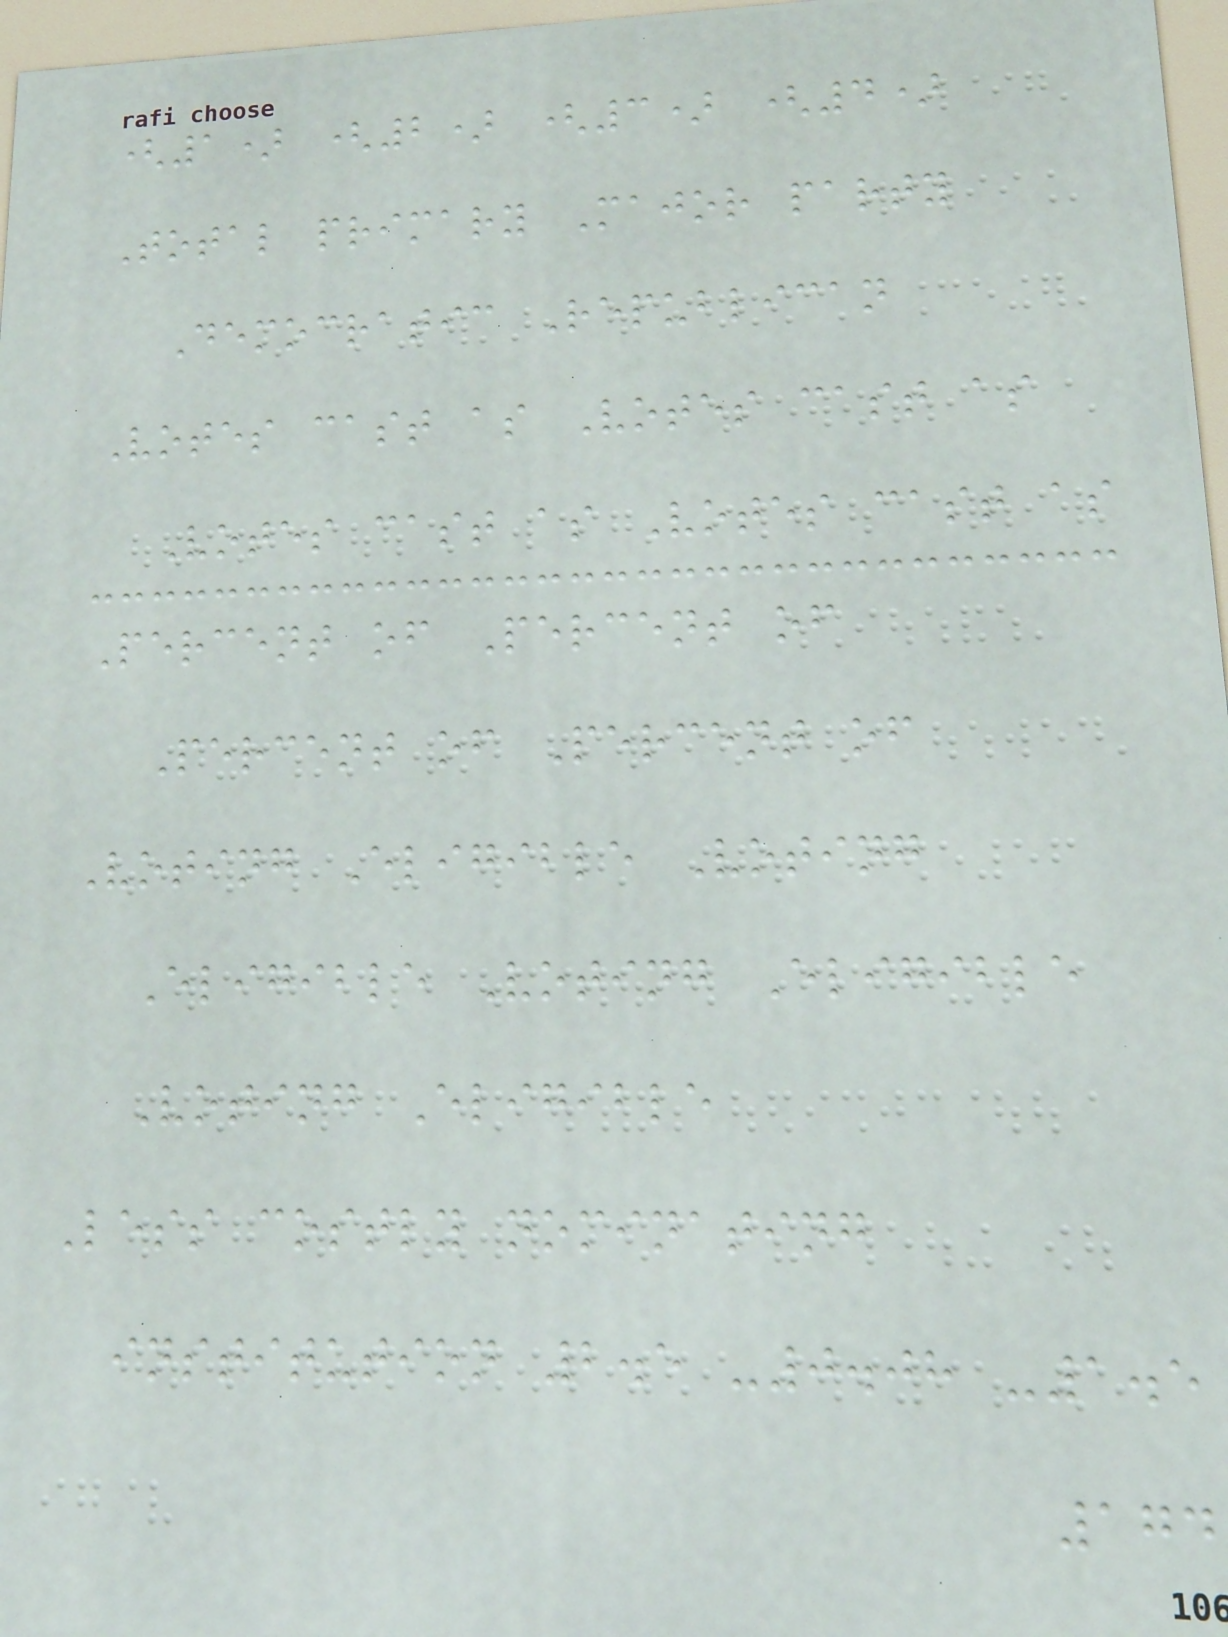(1) (2) (3) (4)
Total primary Major party
Democratic Republican
Votes cast as Votes cast as
Votes cast as Votes cast as
Percent of Percent of
Percent of Percent of
Voting Eligible Voting
Eligible Voting Eligible
Voting Eligible
Less costly nominating
institution 2.5 -0.08 -1.5
174
